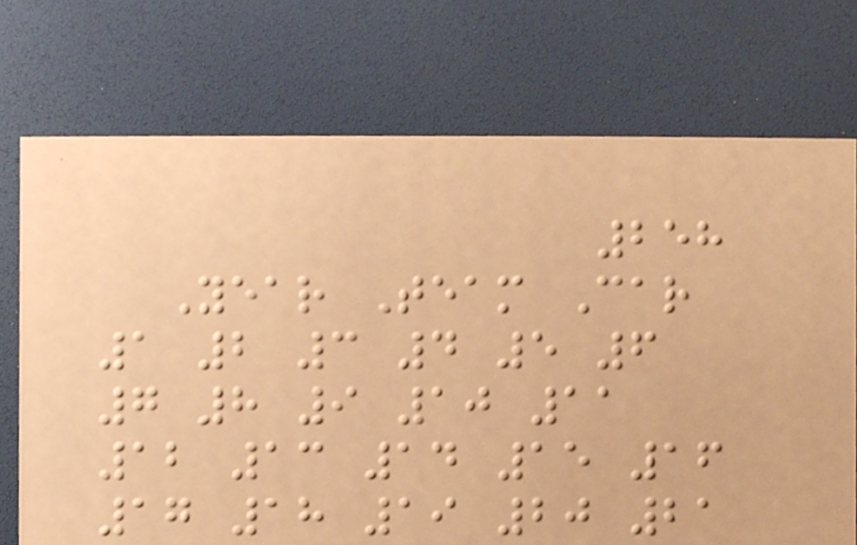258
Year Team Car
1 2 3 4 5 6
7 8 9 10 11
12 13 14 15 16
17 18 19 20 21
